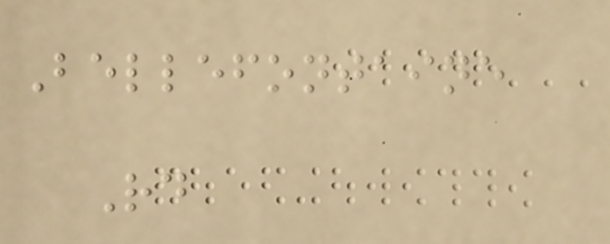Bellefontaine
Rd
